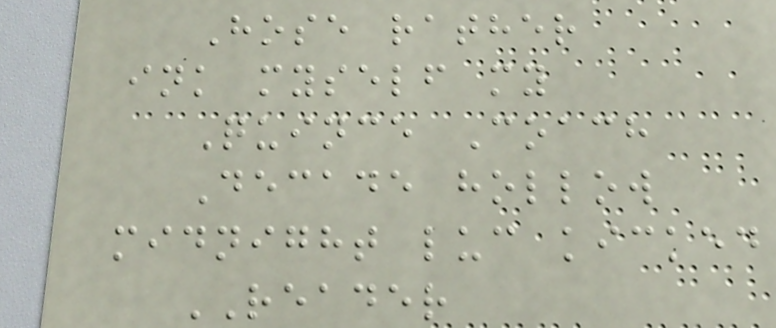Hose rather
ink myself my
Quince Coach
Decade hollow
midnight luc kicked
READER
